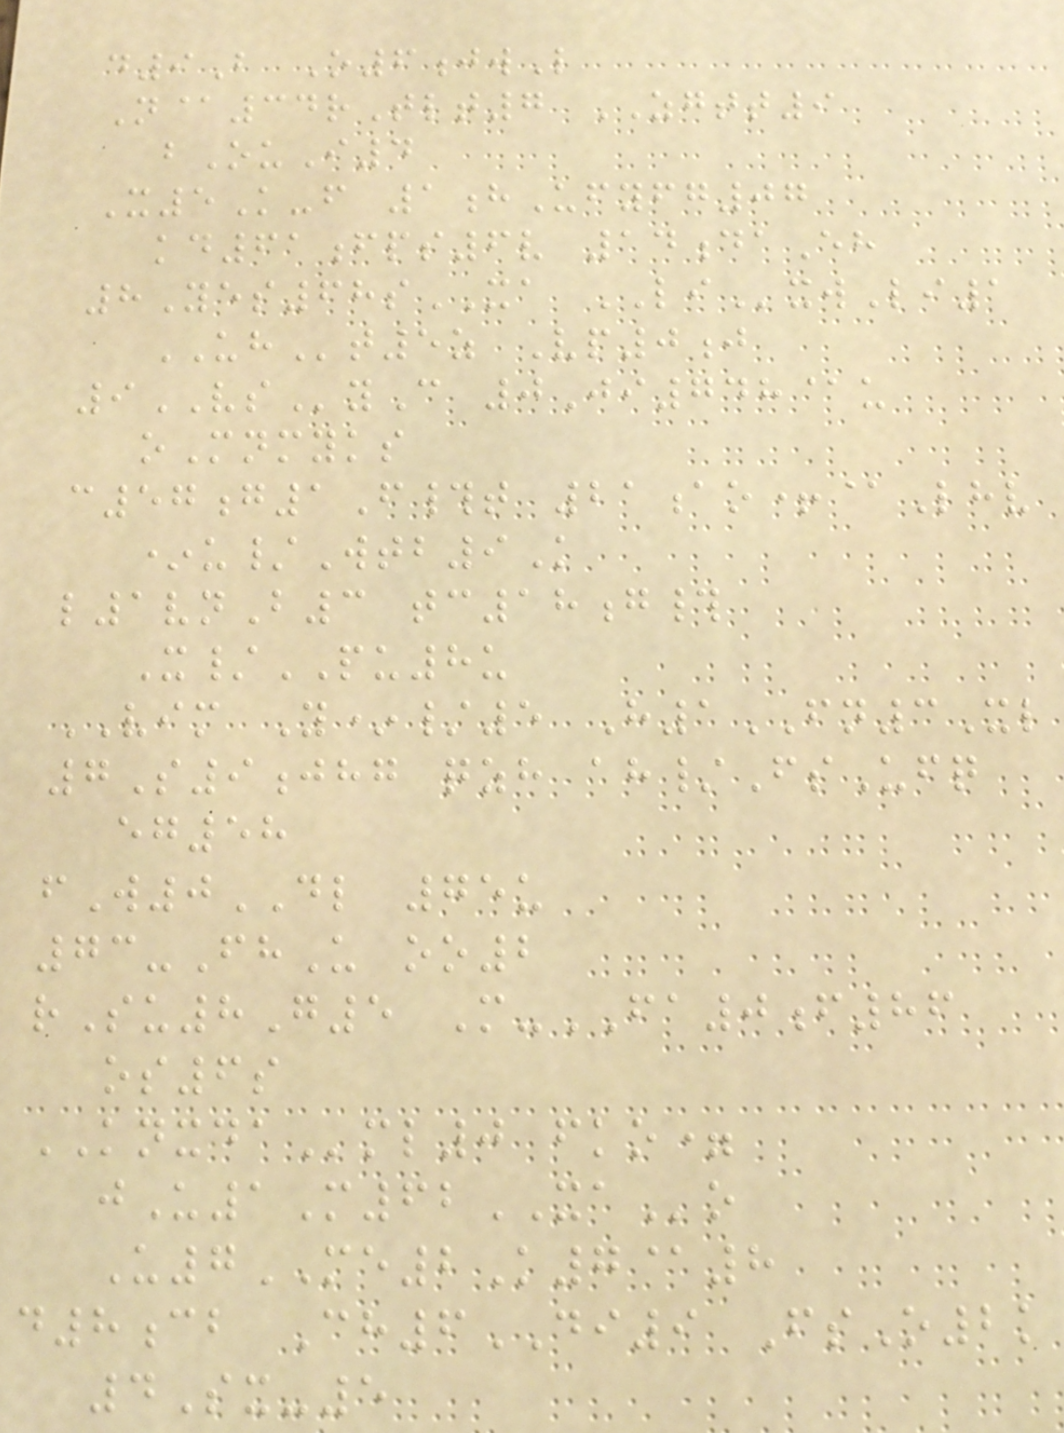d9B O6jwL
N@34rTlt7 ZGTT9
bOuI4
X5K-f 1hUfyfg07
kd61fps6v 14daEh
8Yes68sXA LIxwLi1
UHt5z Vp0j
9VSyC 0Ji748@u
oMnmyks
c57g1F#t 21ao+@Lhv
*u/Wtb9K
l1vnB3 tc18g#
X/PU8u
VIM Y*/5 H1FN3Xl
7S9jhg qzh ah/FsUfq
eg58
fW0DL 75u
73-FhU oo2
rSu8G5 M-FA0f86
os6s
KNXDAml0 fko=
jU1M62XAo
U7ME2K7@8
d8cb Ch6DI9 FsO2k
4Sx-5
